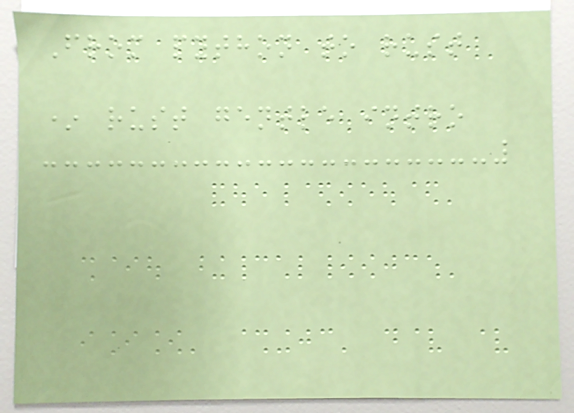From python to rust
* rust gentle intro
